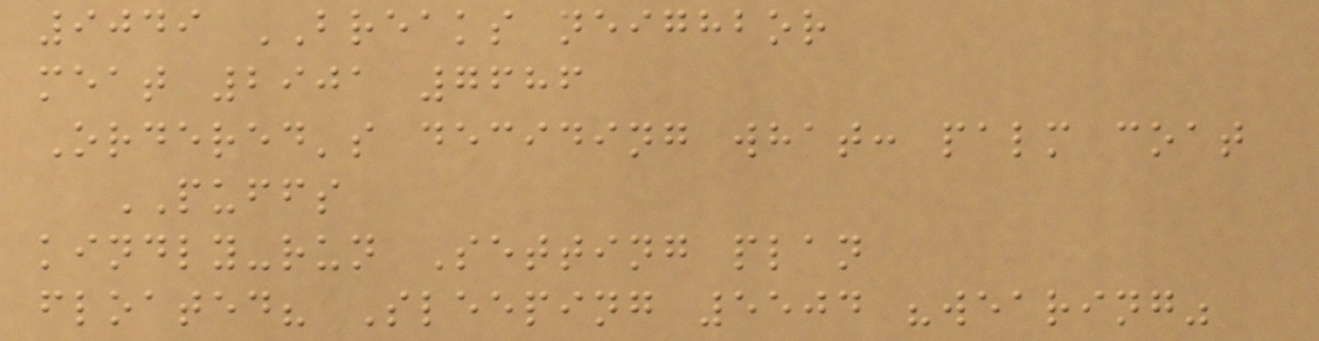9049 BREAKS neighbor
meat 2901 7686
Ordered's deciding what: palm coat
PUFFS
kindly-run Setting plan
floated? Sleeping 5504 "wearing"
